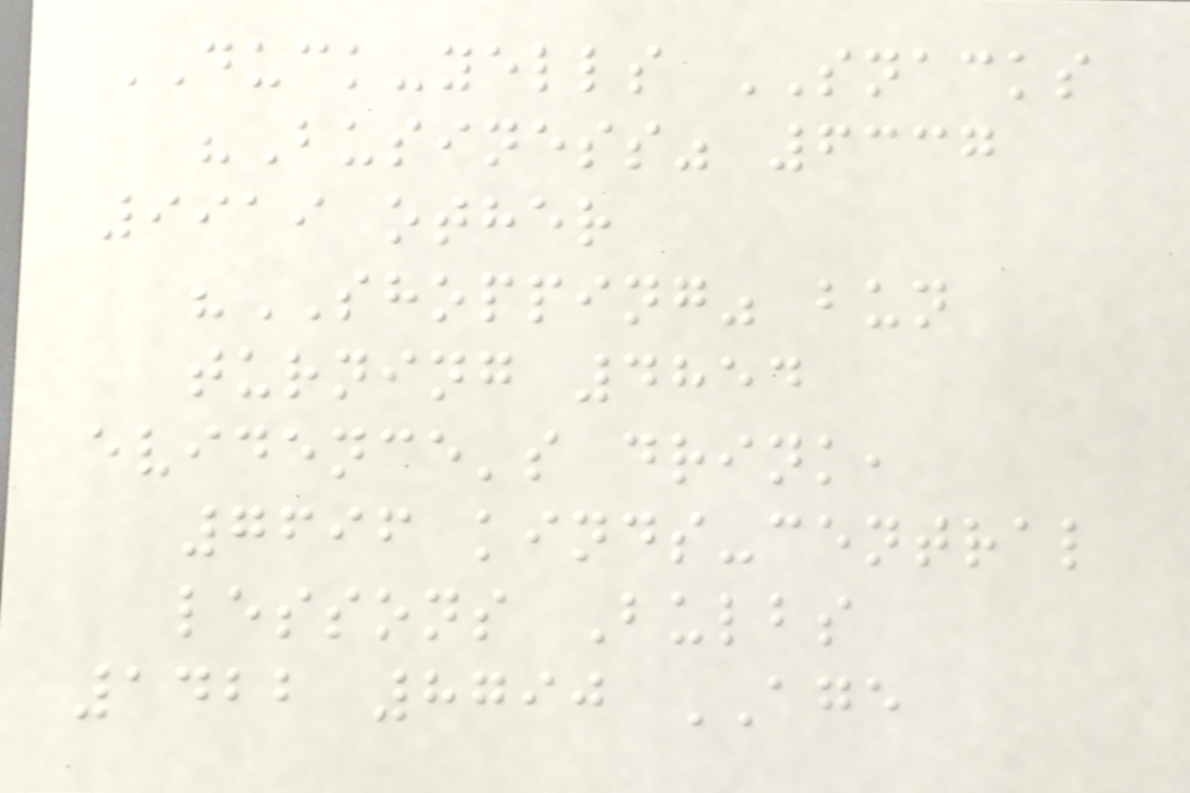DUCK-yells SNACKS
"Business" 6337
9919 other
"SHOPPING" bun
turning 4854
evidence's drink,
7696 kinds-central
lessons Bulbs
1422 8790 AGE
